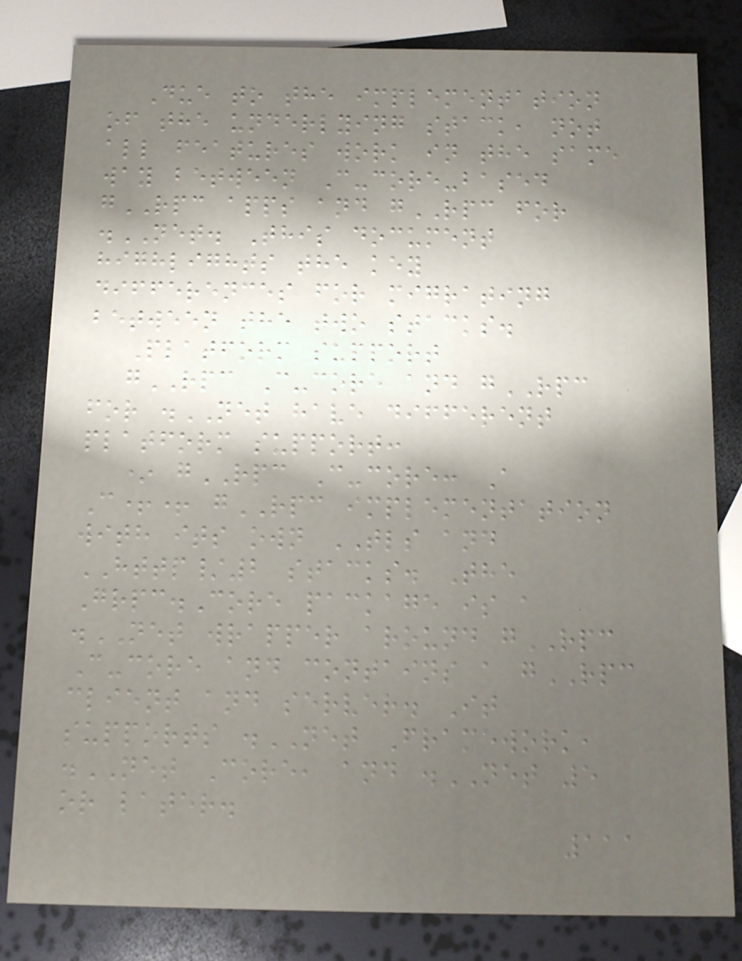Due to the implementation
of the underlying stack, not
all features work in the same
way between C-core-based
gRPC apps and gRPC for
.NET. This document
highlights the key
differences for migrating
between the two stacks.
Platform support
gRPC C-core and gRPC
for .NET have different
platform support:
* gRPC C-core: A
C++ gRPC implementation
with its own TLS and
HTTP/2 stacks. The
Grpc.Core package is a
.NET wrapper around gRPC
C-core and contains a gRPC
client and server. It
supports .NET Framework,
.NET Core, and .NET 5
or later.
111
